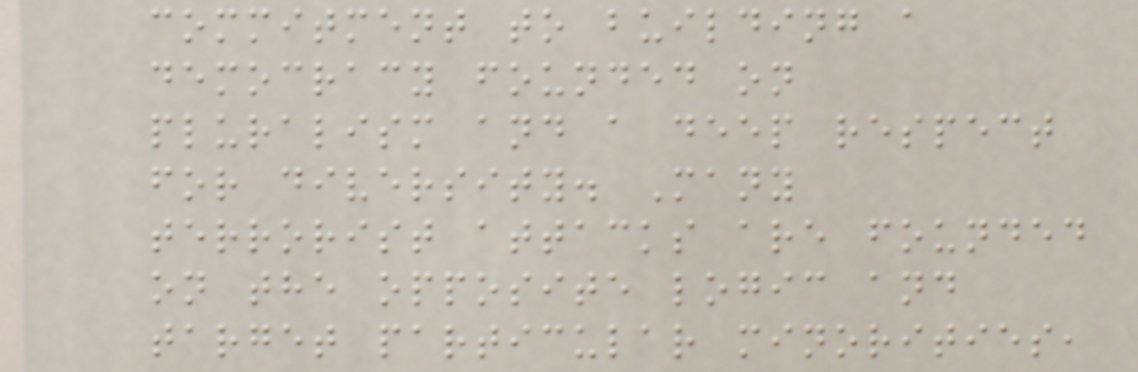commitment to building a
democracy founded on
pluralism and a deep respect
for diversity. Many
terrorist attacks are founded
on the opposite logic and
target particular minorities,
